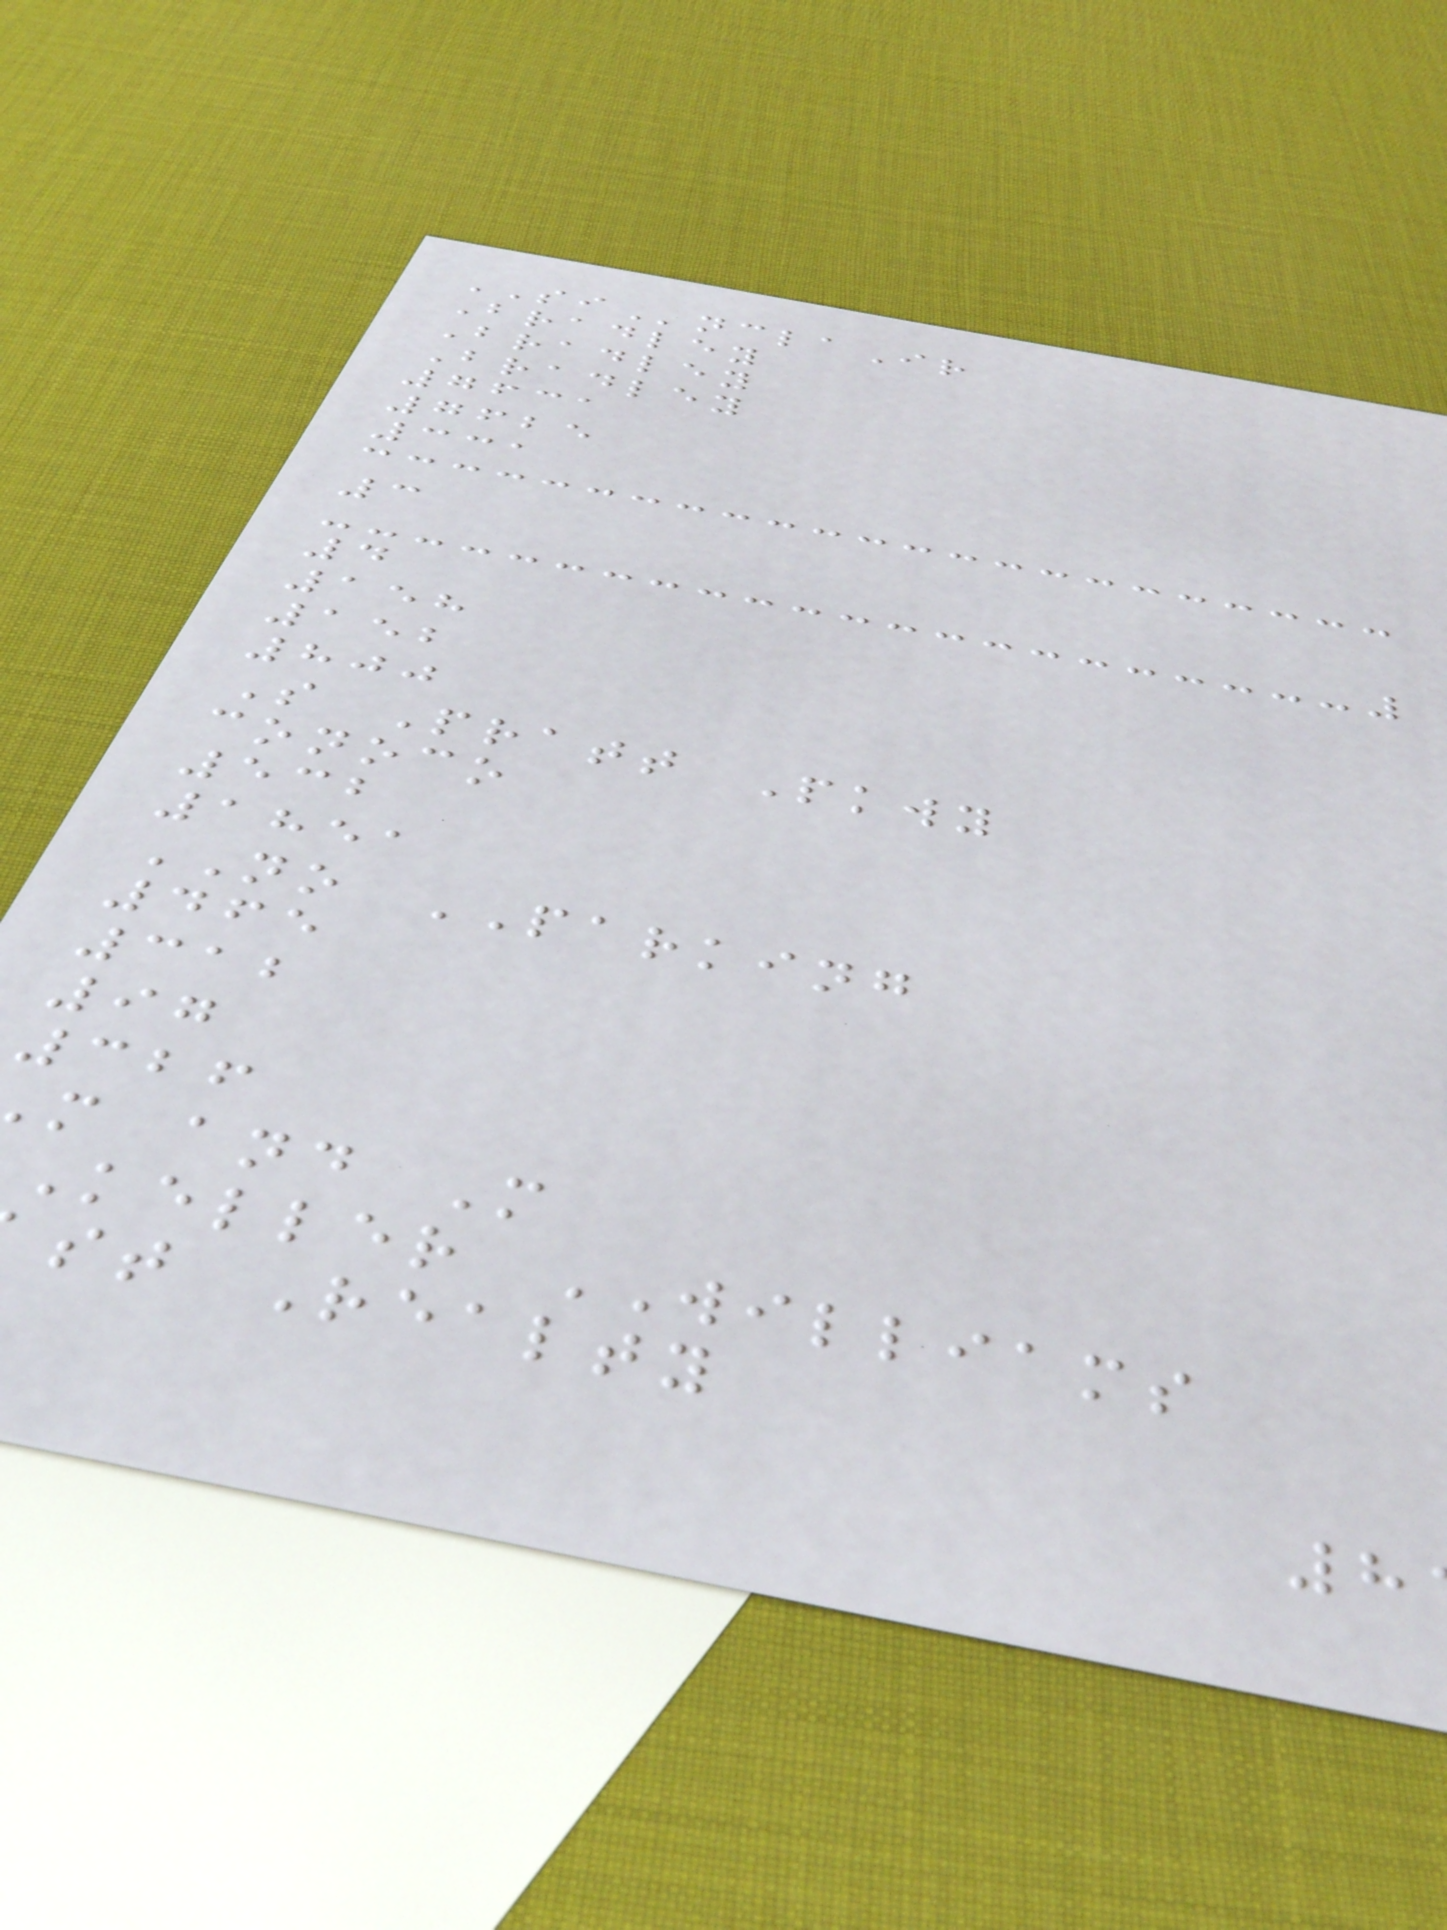SInclaIr
Bradley
Bradley
Bradley
7631
7625
331
3
4
158
152
800
S Pratt Pkwy
conoco
532
1851
NO PARKING
465
312
97
326
m and M
keller WILLIAMS
st Realty
